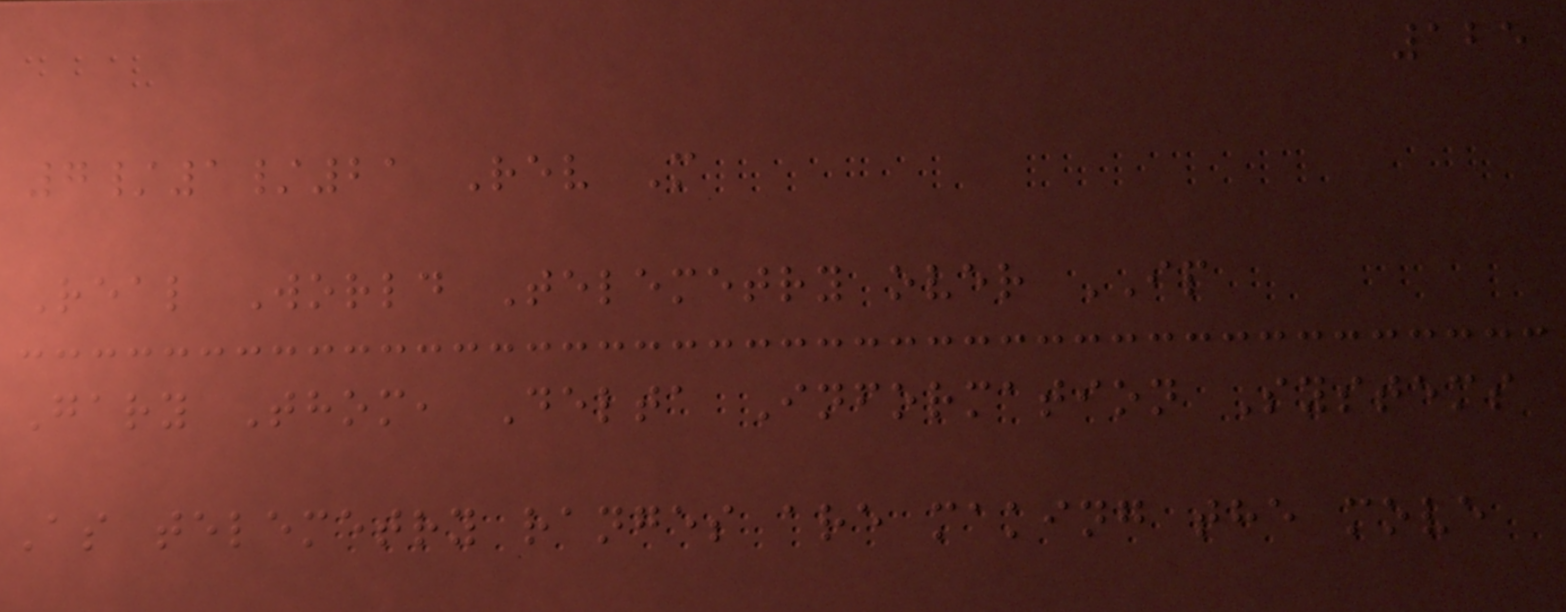125
7/1/21 Rev M
Real World Telemetry over IP
Gary Thom, Delta Information Systems
As telemetry ranges are making the move
